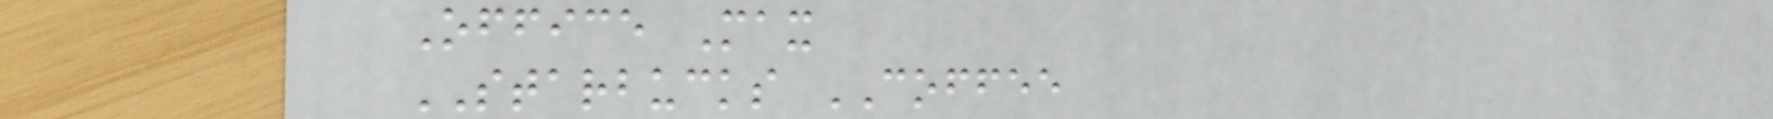Office Max
STARBUCKS COFFEE
